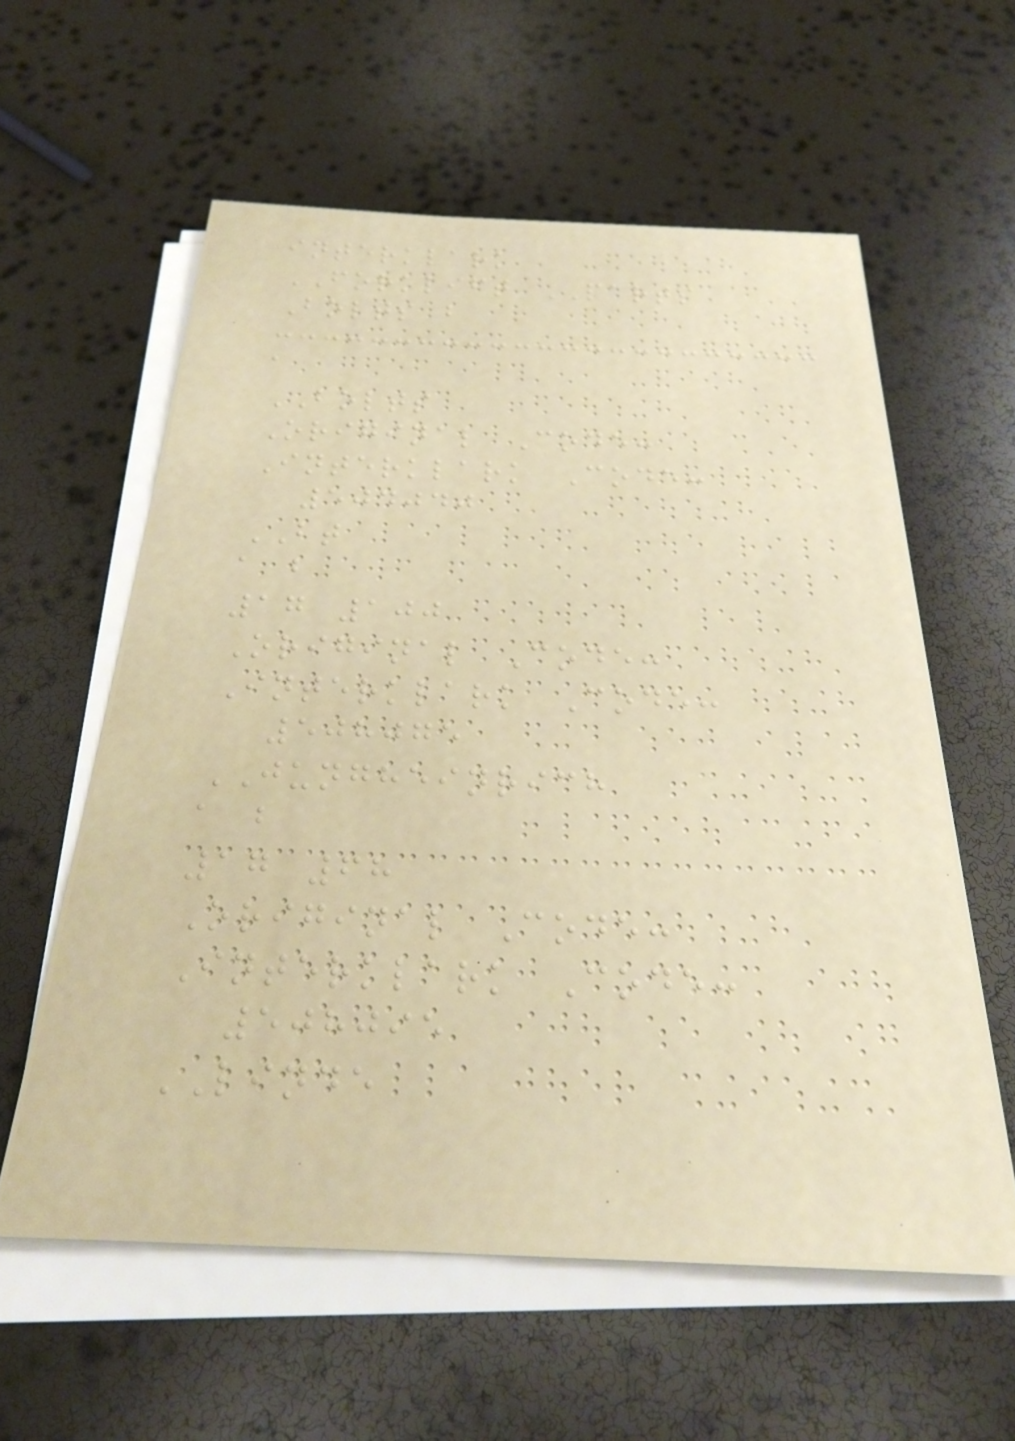interklark
FORKLIFT PARTS
Bolts b
a
BOLTS
Original Code:
Interklark Code:
504040
BT
a b
17 100
Original Code:
Interklark Code:
508075
JUNGHEINRICH
a b
17 68
Original Code:
Interklark Code:
508095
LINDE
